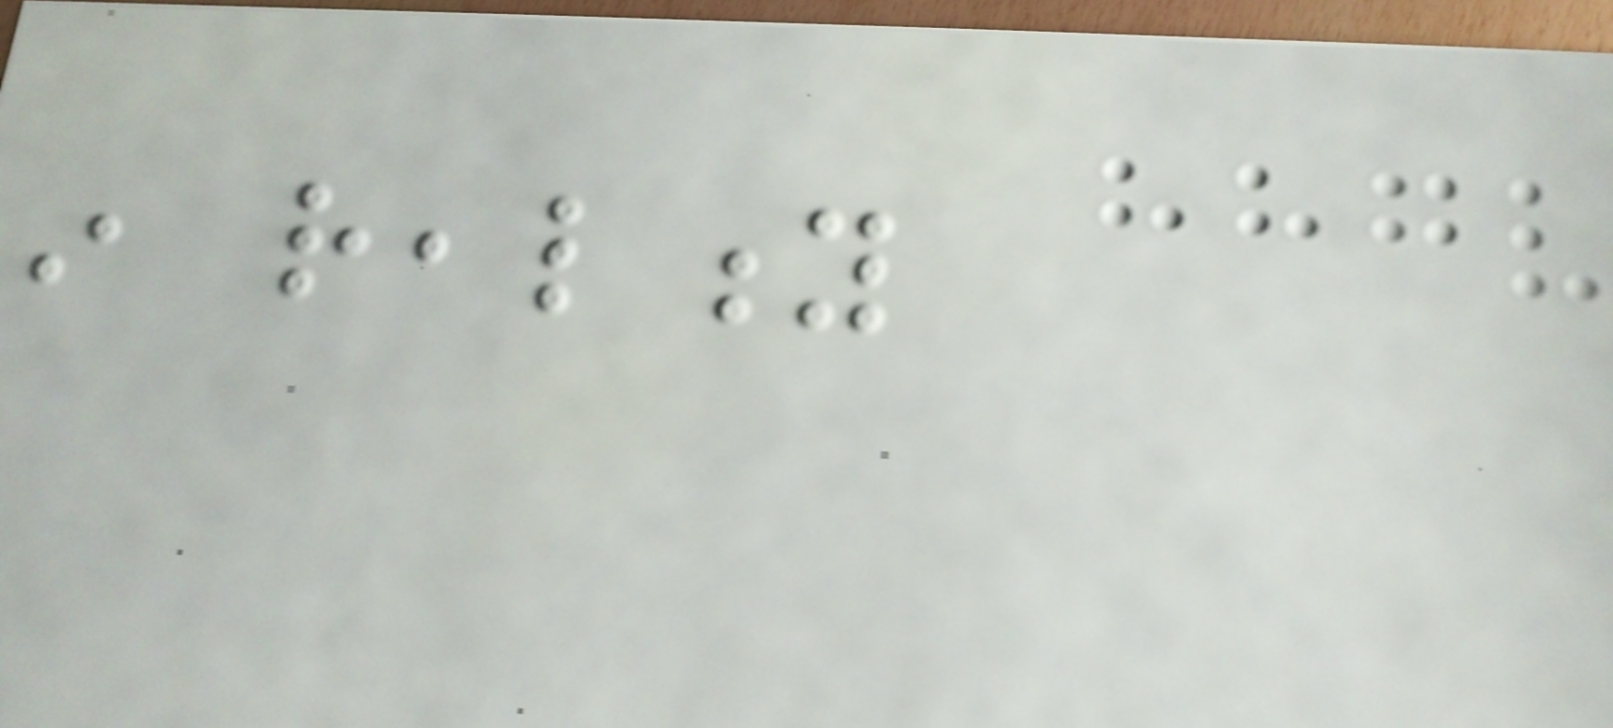in reality
